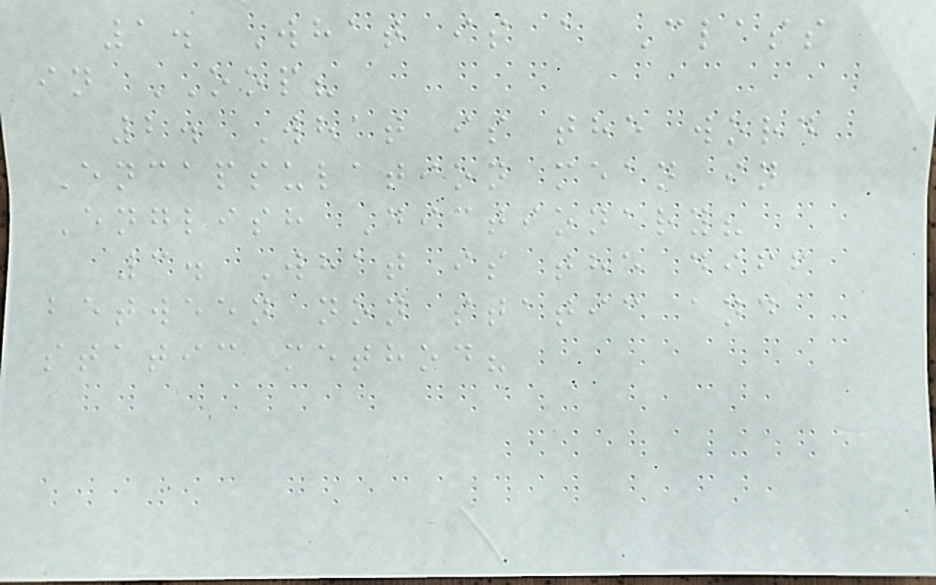1. What is a Class
in OOP?
2. What is the word
Encapsulation mean in
English Dictionary?
3. What is the diff
between non static and
static method?
